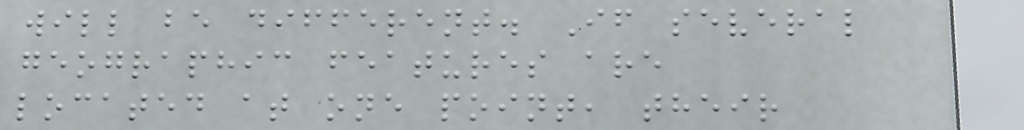will be different. If several
geographic features are
located at one point, their
